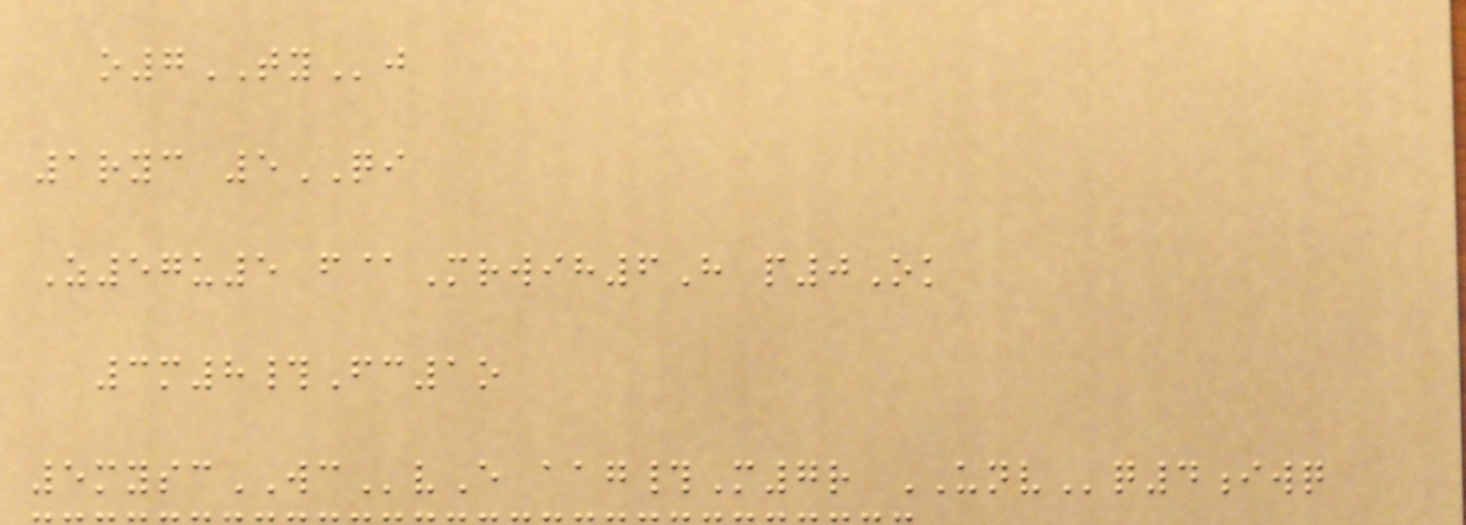o7TYj
1ryc 5QI
Z57u5 f@Mrwih6H p0Ok
3m8#Fc1o
5myscWCvE aag#M7r UNVq4iwq
